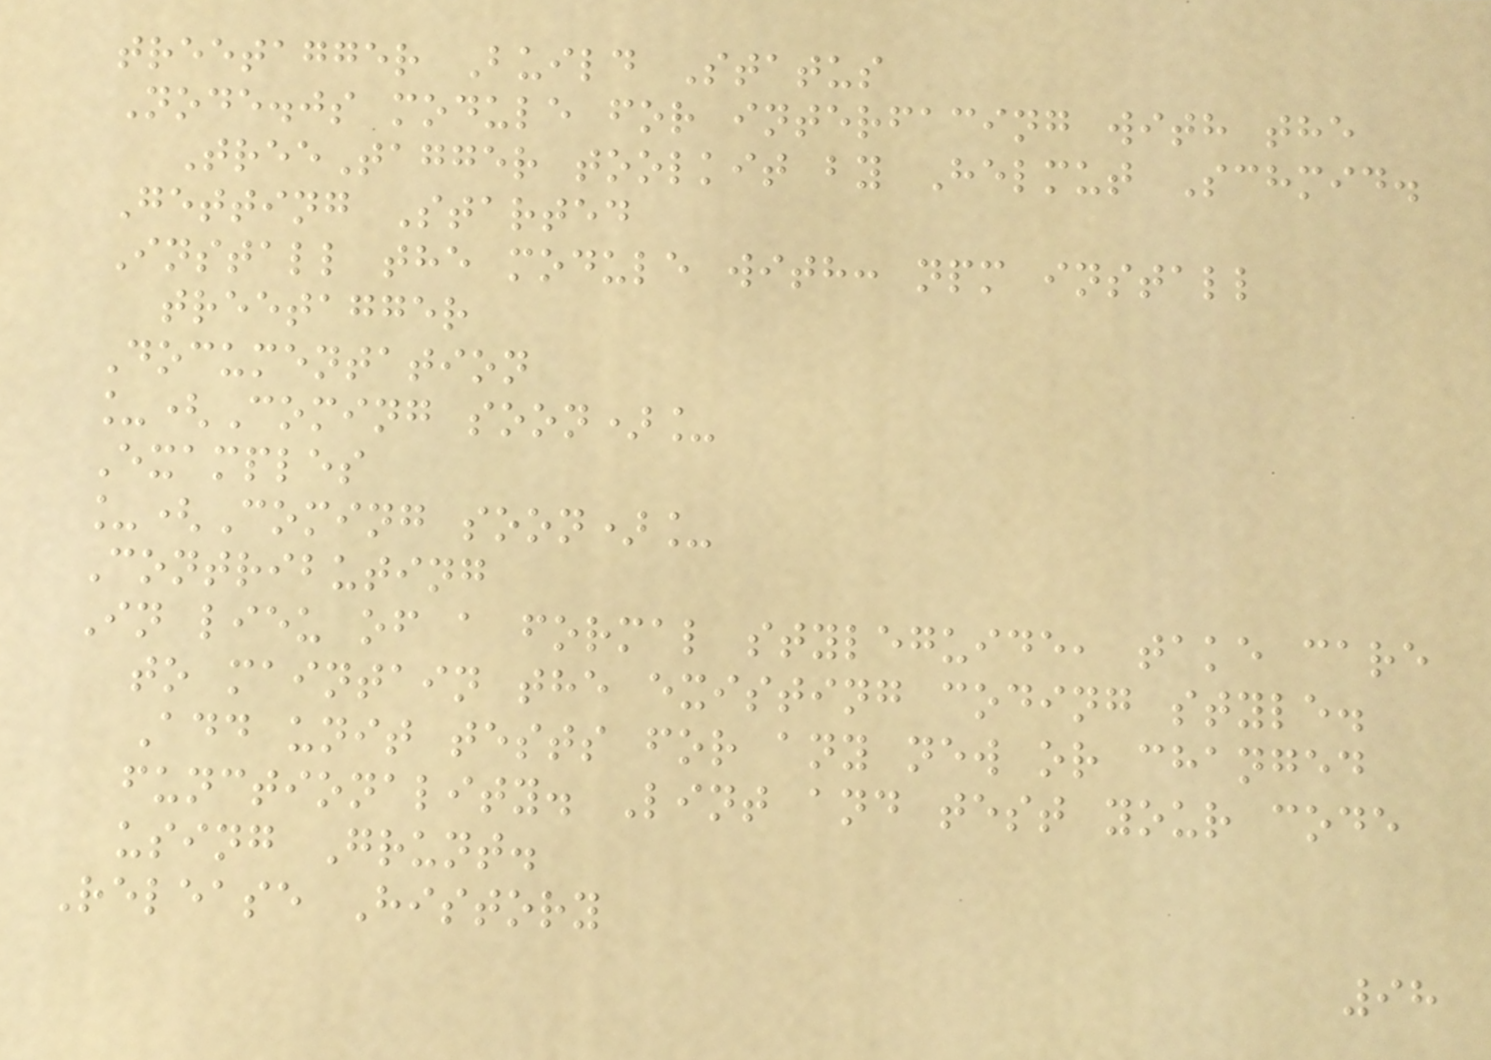treetagger Build Status
Node.js module for interfacing with the
TreeTagger toolkit by Helmut Schmid.
Getting Started
Install the module with: npm install
treetagger
Documentation
_(Coming soon)_
Examples
_(Coming soon)_
Contributing
In lieu of a formal styleguide, take care
to maintain the existing coding style.
Add unit tests for any new or changed
functionality. Lint and test your code
using Grunt.
Release History
98
